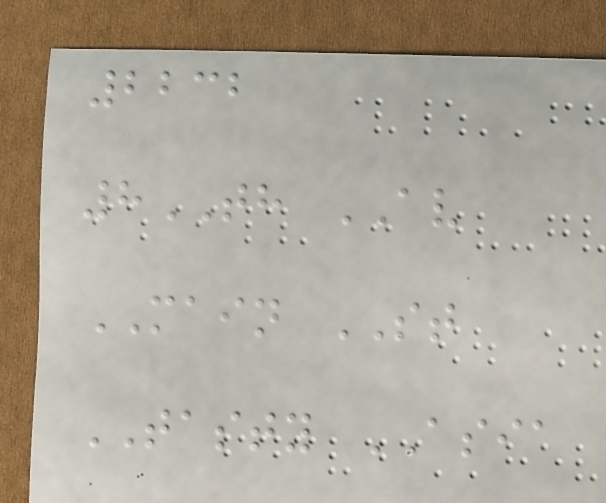2232
8TH AV
MAIN ST
TASTY ASIA
